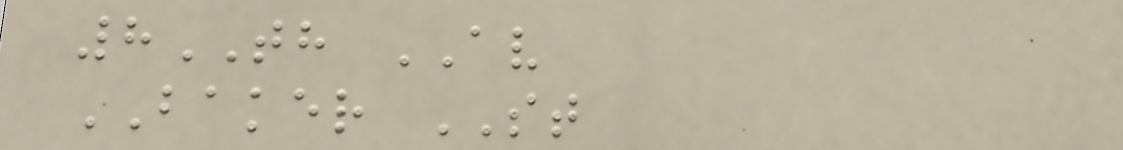8TH AV
BAKER ST
